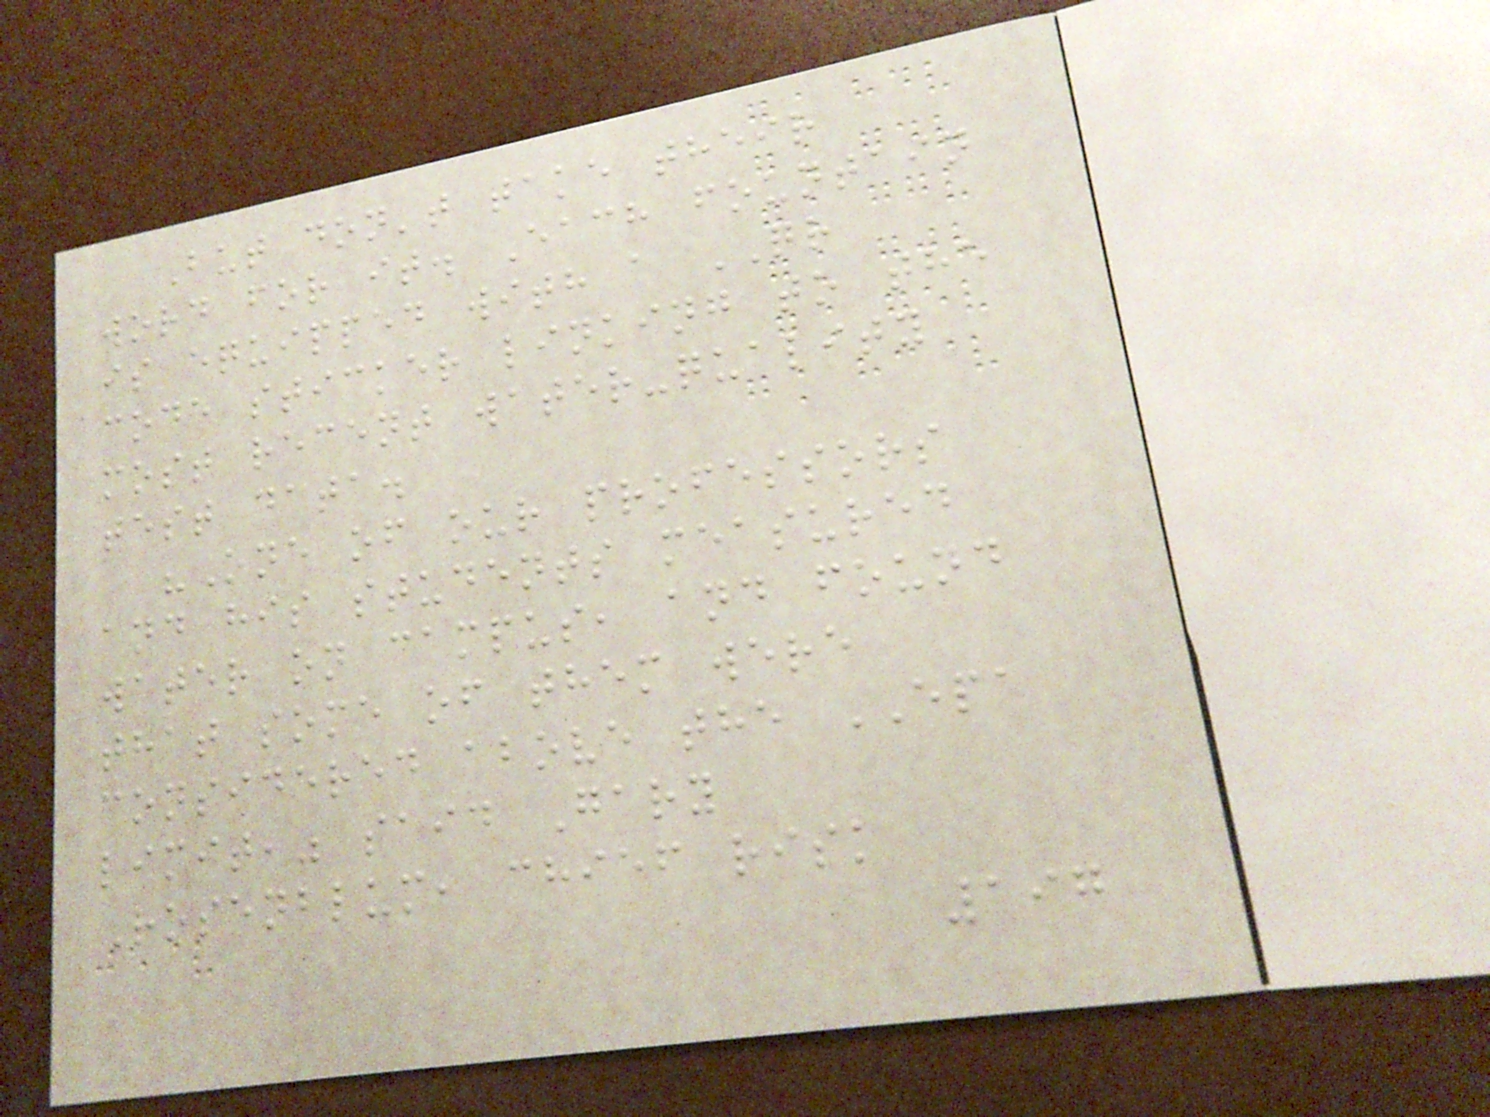But don't take their
word for it. Each fountain
is equipped with a QR
code sticker linking to the
most recent water-quality
test data.
"One of our professors
and his students measured
water on campus, and found
that some of them were
considered above the EPA
limit," said Gary
Rosenblum, chief risk
197
